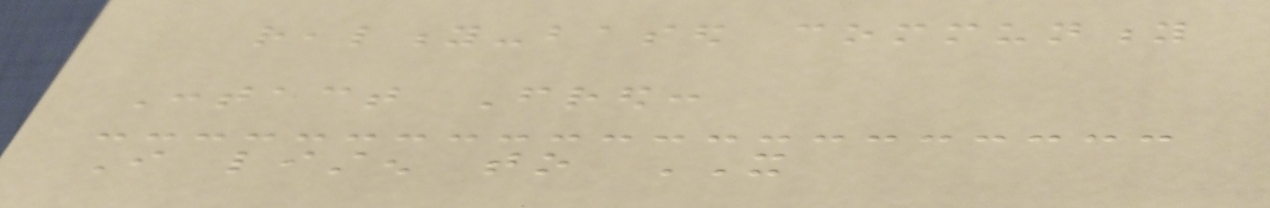reality-based community
Contact Fred:
I listen to IT
